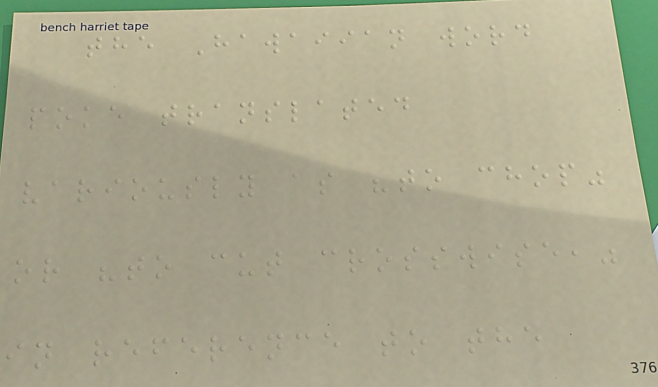the Hawaiian word
poke translated
variously as "to chop"
or "to cut crosswise,"
in reference to the
